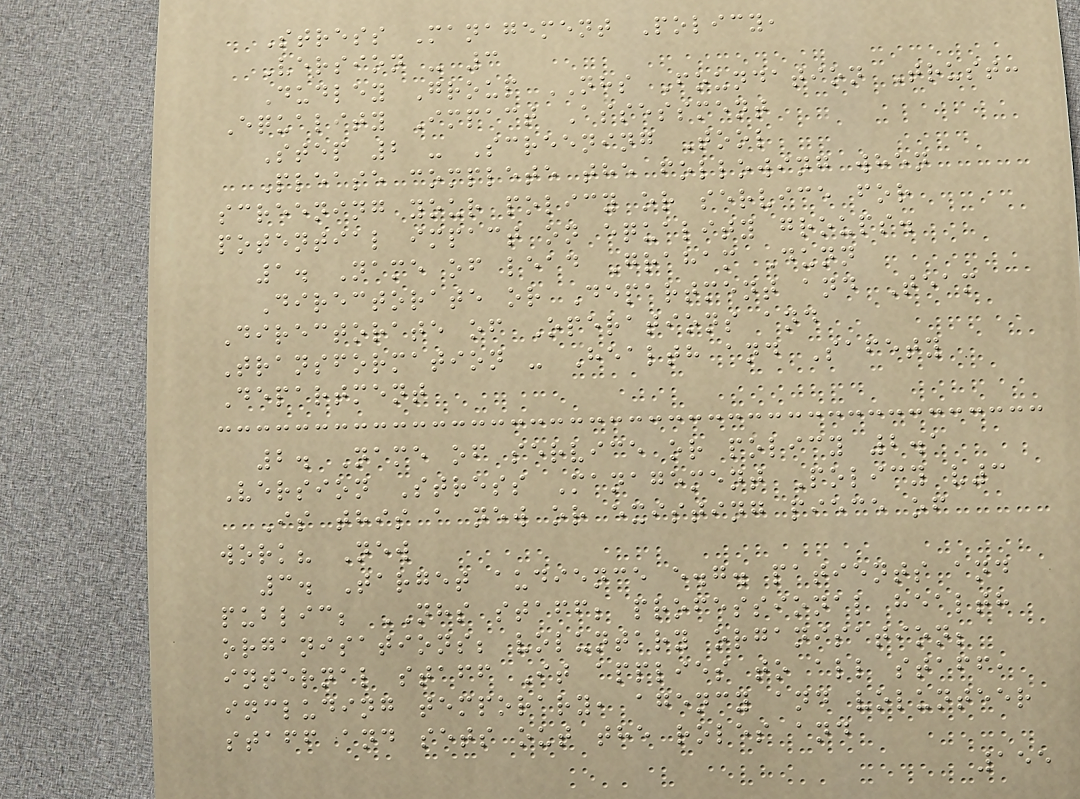Stress Management Policy,
Version - 3
Dudley Group NHS Foundation Trust:
Equality Impact Assessment
Step 2 - Screening Tool
Please complete the following when
screening your policy or service for
potential impact on equality groups.
1. Name of lead Graham Dunn
Directorate or Department and Team
Directorate of Operations and
Transformation - Health and Safety
Department
2. Name of service or policy 2.1
Version Stress Management Policy v3
Is this a new or existing piece of
work? New
3. Target audience e.g. patients and
public; NHS staff; professional health
organisations; voluntary organisation;
internal staff It applies to all staff,
including temporary, agency and volunteer
staff and sets out the roles and
155
